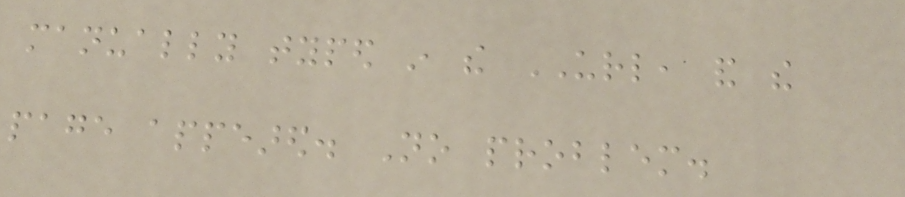manually typed in the URL, and the
page appeared. No problem.
